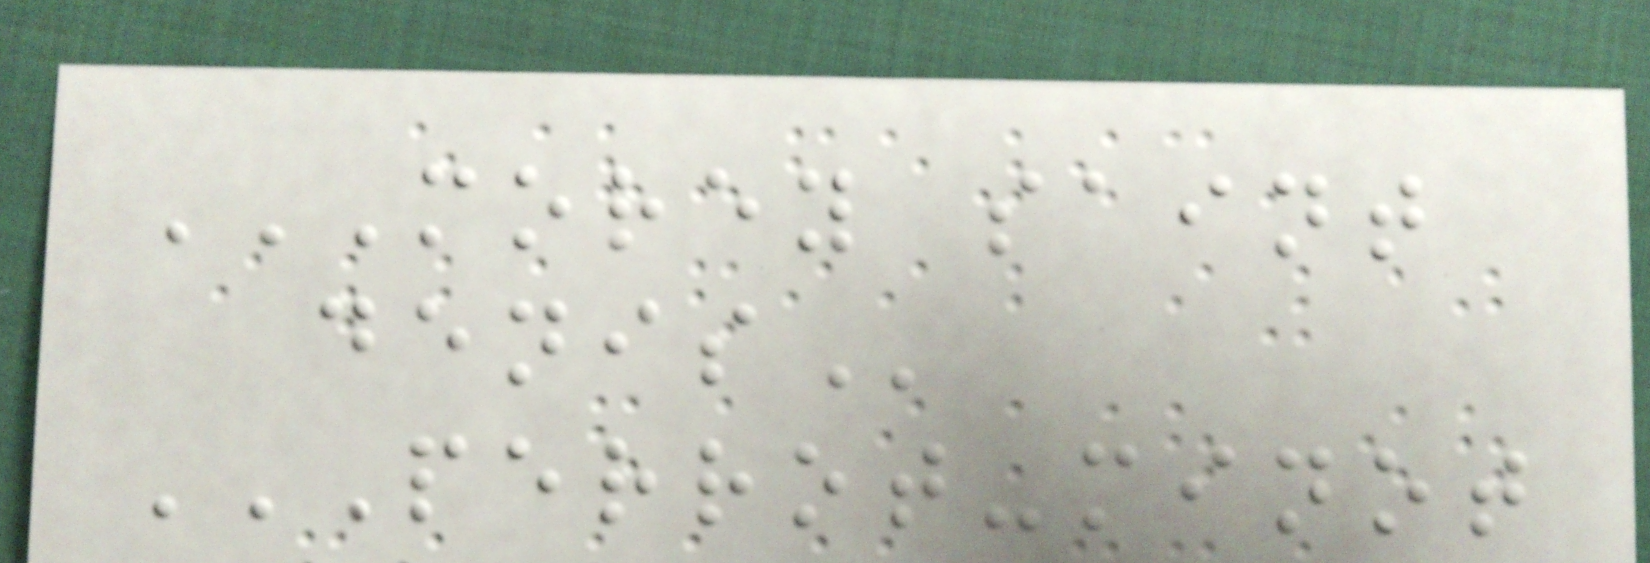MOREY SAINT
DENIS
PERROT-MINOT
